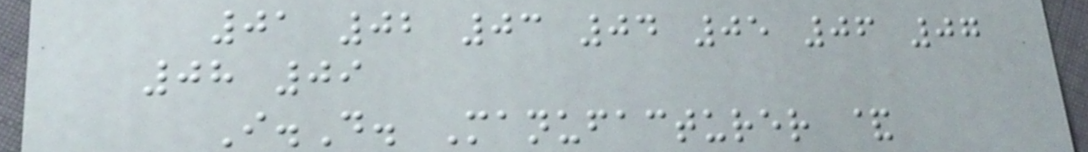01 02 03 04 05 06 07
08 09
I.D. Manufacturer &
